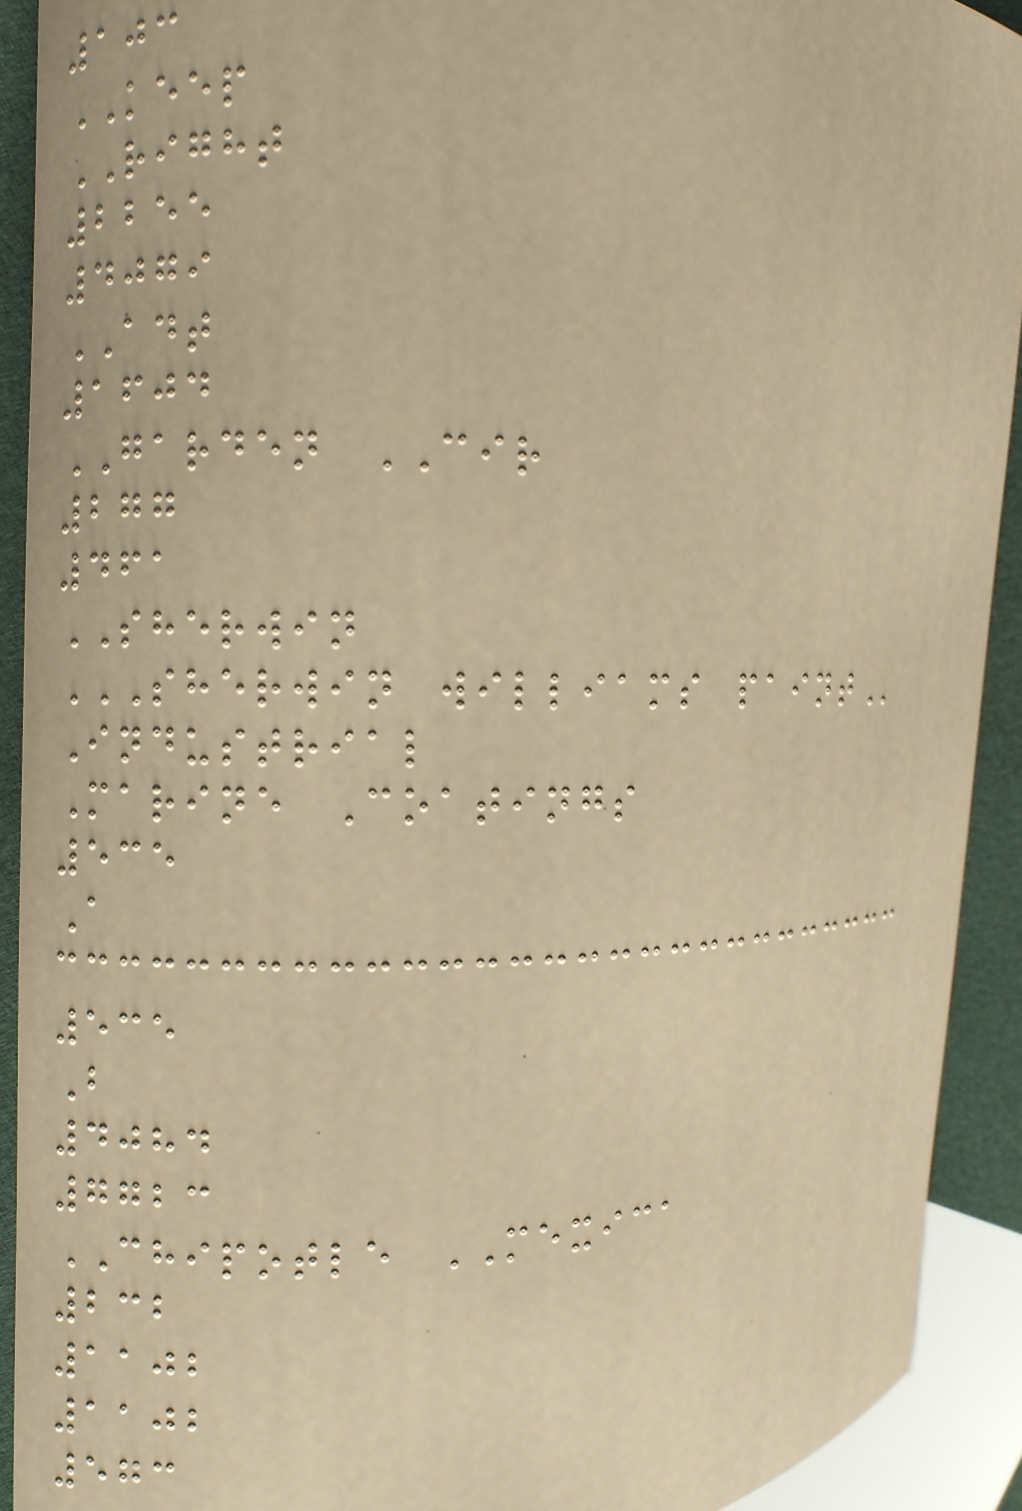103
KEEP
RIGHT
2255
4079
ADT
1604
GARDEN CIR
277
461
SHERWIN
SHERWIN WILLIAMS PAINT
Industrial
Marine Coatings
535
A
535
B
4084
7723
CHIPOTLE MEXICA
232
1102
1102
573
